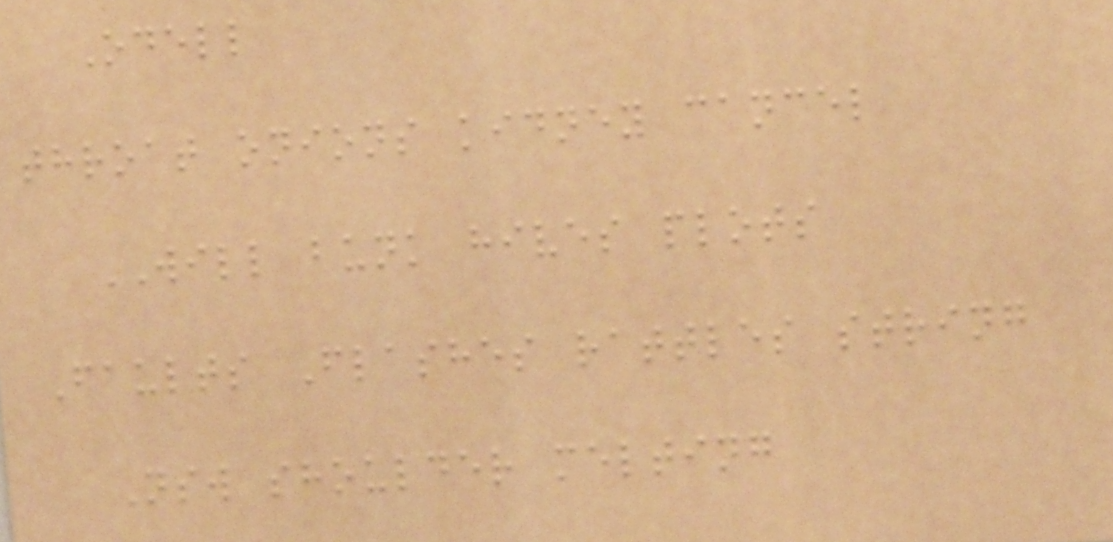Odell
throat onions kidney cancel
WILL bunk hives plots
Faults Flashes rattles string
Nsw shoulder melting
